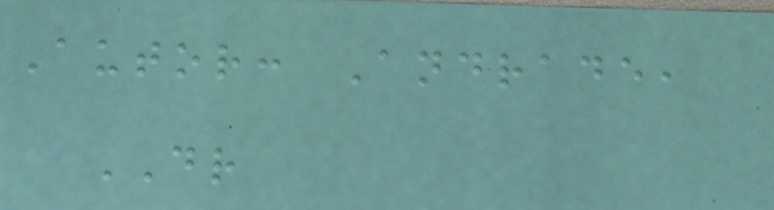Autor: Andrade,
DR
